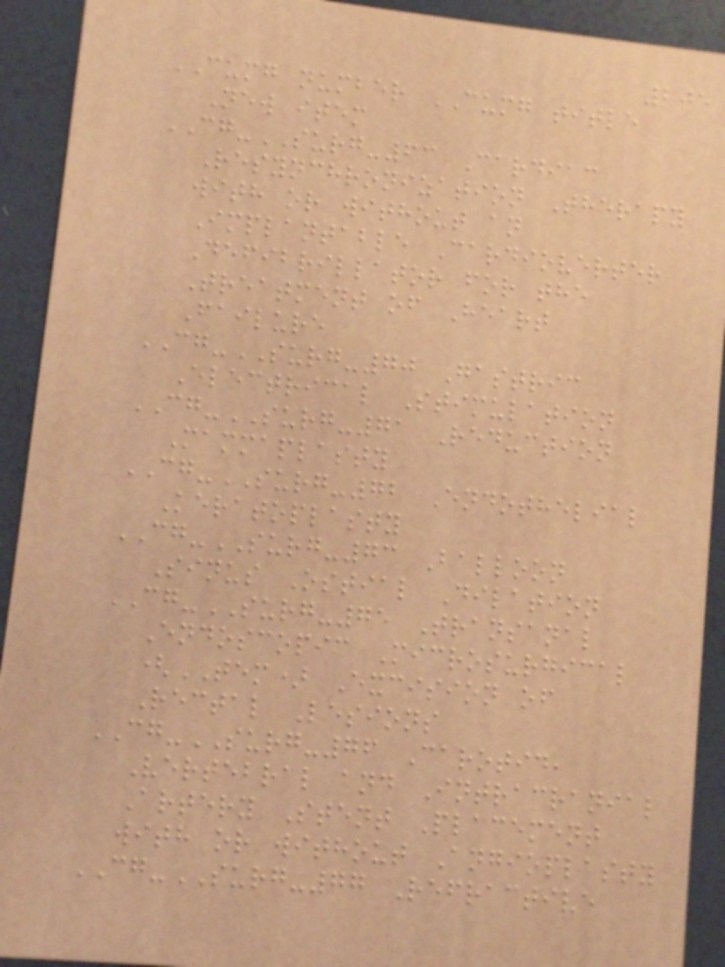205
CUMG number CUMG title
New item
CG-SURG-63 Cardiac
Resynchronization Therapy
with or without an
Implantable Cardioverter
Defibrillator for the
Treatment of Heart
Failure
CG-SURG-70 Gastric
Electrical Stimulation
CG-SURG-71 Reduction
Mammaplasty
CG-SURG-72 Endothelial
Keratoplasty
CG-SURG-73 Balloon
Sinus Ostial Dilation
CG-SURG-75 Transanal
Endoscopic Microsurgical
(TEM) Excision of
Rectal Lesions
CG-SURG-76 Carotid,
Vertebral and Intracranial
Artery Stent Placement
with or without Angioplasty
CG-SURG-77 Refractive
